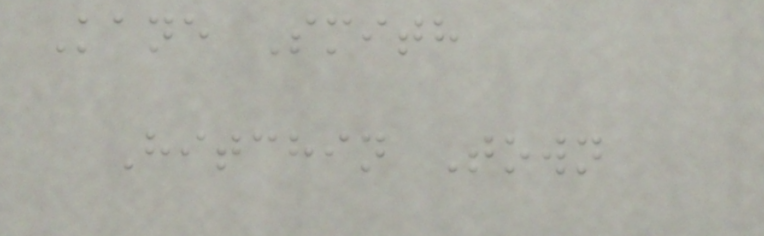Kane Smith
Hitchin Town
